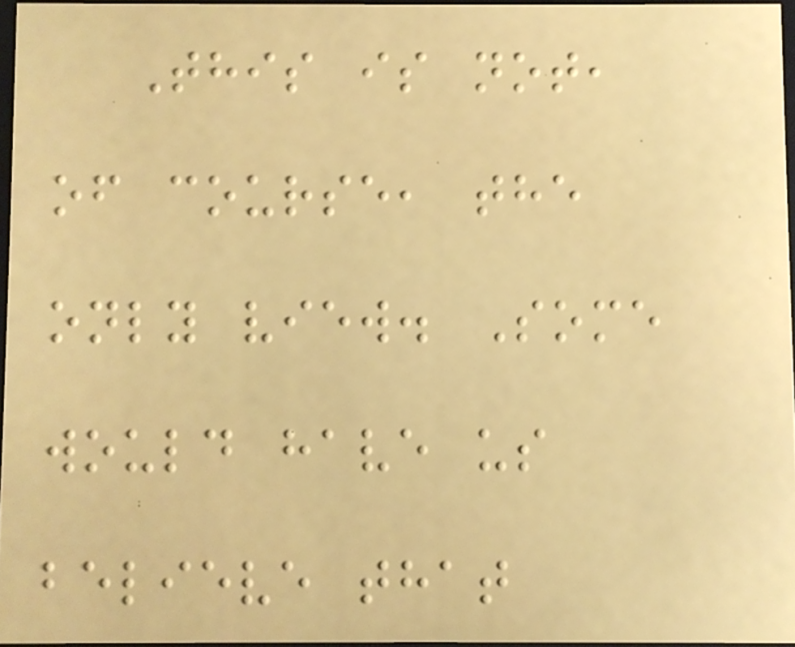This is not,
of course, the
only view. Some
would have us
believe that
